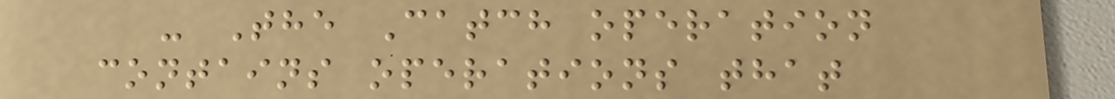- The Catch operation
contains operations that
